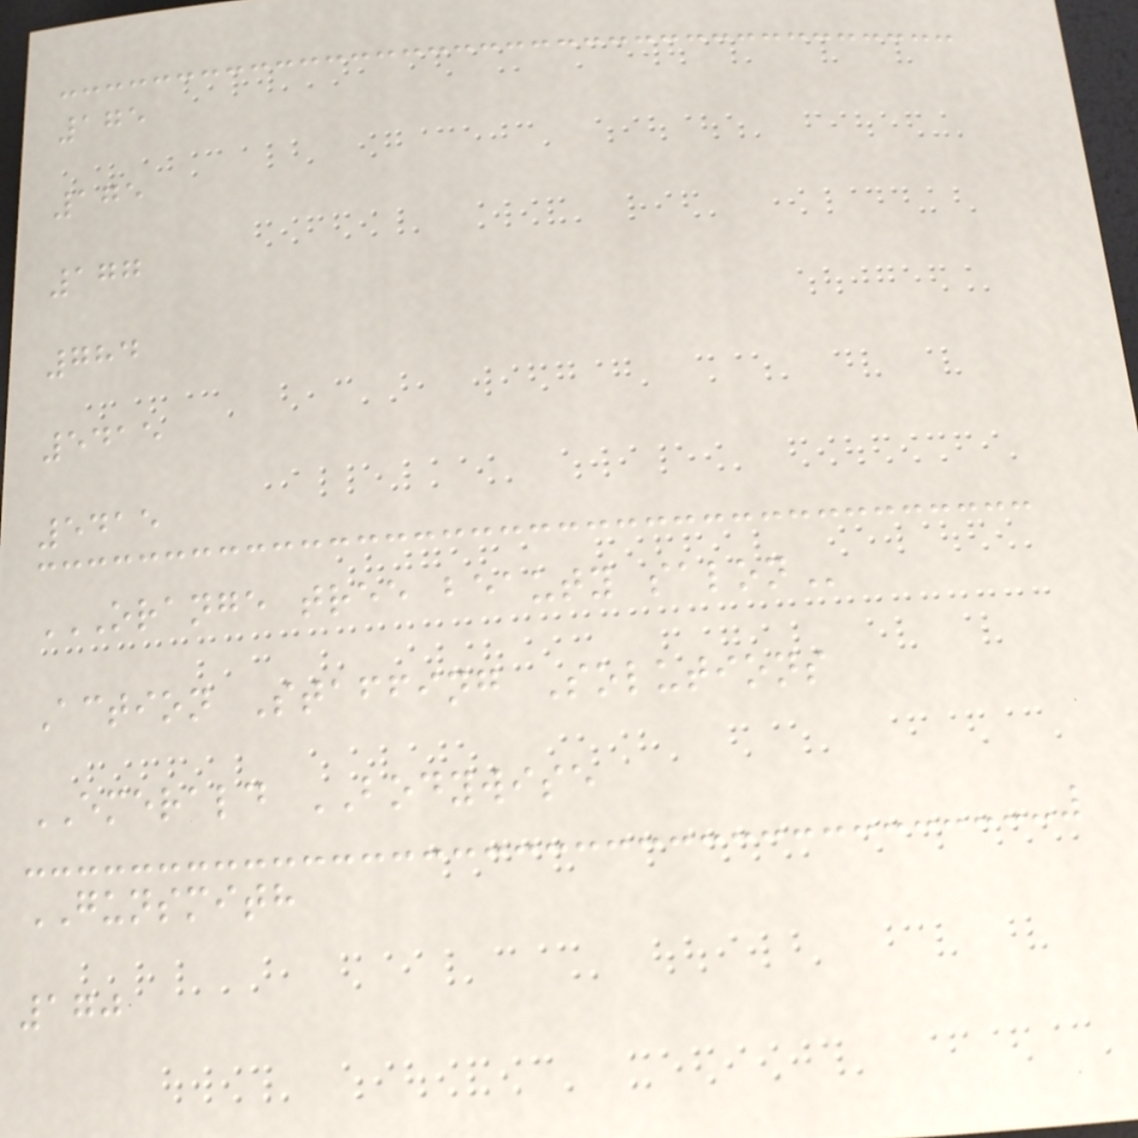175
175
177
784
5415
5415
ORANGE TREE BEAUTY SALON
Action Staffing Solutions
EMERALD BODYWISE
GUNSMITH
170
